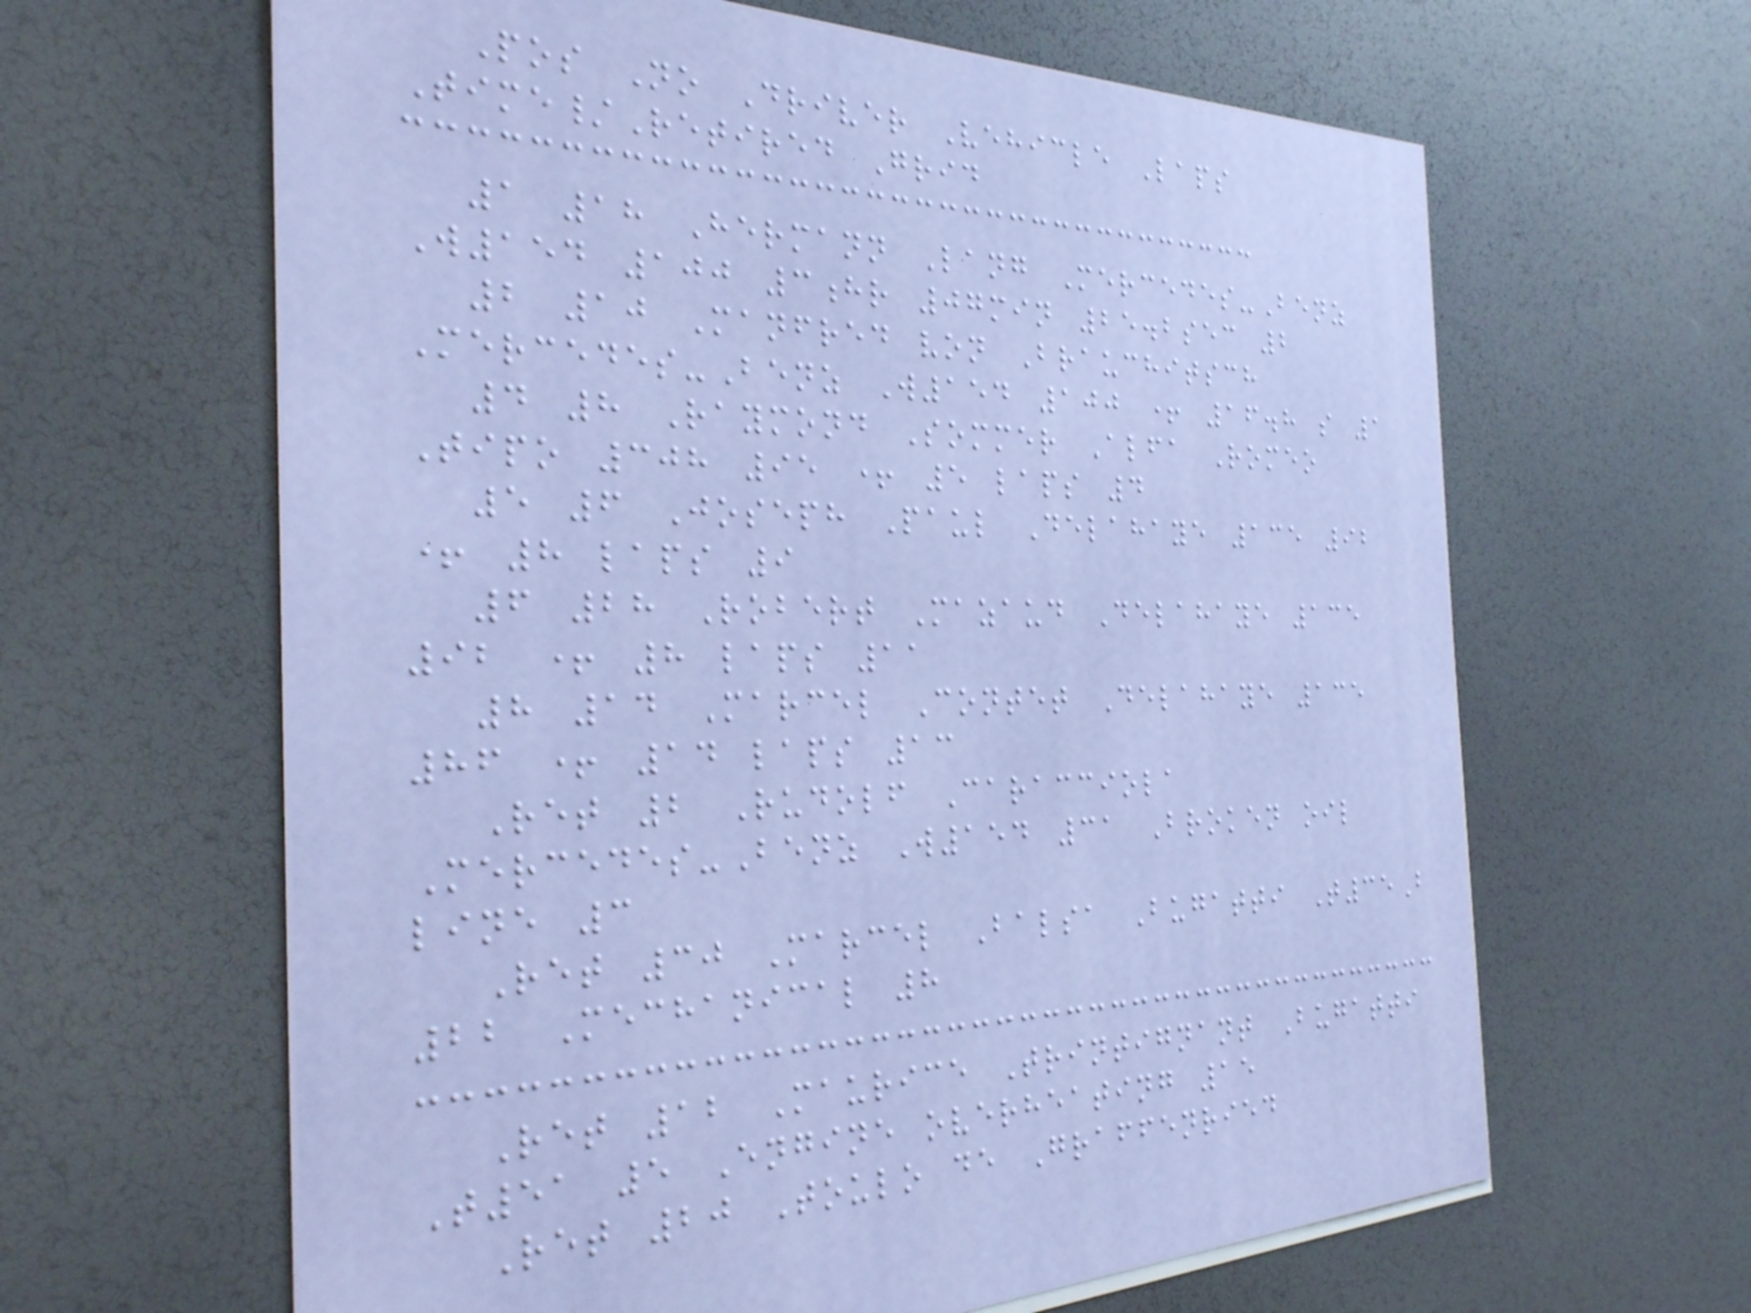Pos No Driver Vehicle Laps
Time/Retired Grid
1 18 Hermann Lang Mercedes-Benz
W154 100 3hr 07min 25.2sec 2
2 10 Manfred von Brauchitsch
Mercedes-Benz W154 100 + 16.8 s 1
4 8 Raymond Sommer Alfa Romeo
Tipo 308 95 + 5 laps 4
5 6 Joseph Paul Delahaye 135 92
+ 8 laps 9
6 28 Robert Mazaud Delahaye 135
92 + 8 laps 11
8 14 Marcel Contet Delahaye 135
86 + 14 laps 13
Ret 2 Rudolf Caracciola
Mercedes-Benz W154 31 Broken oil
line 3
Ret 30 Marcel Balsa Bugatti T35B
22 Mechanical 8
Ret 12 Maurice Trintignant Bugatti
T51 5 Engine overheating 15
Ret 20 Toulo de Graffenried
